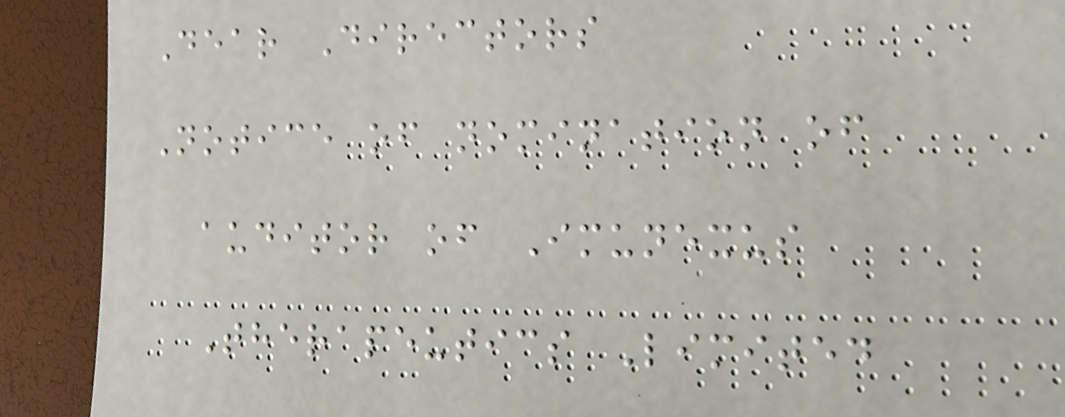Dear Directors
Notice of nomination of
auditor of Imunexus
Therapeutics Limited
